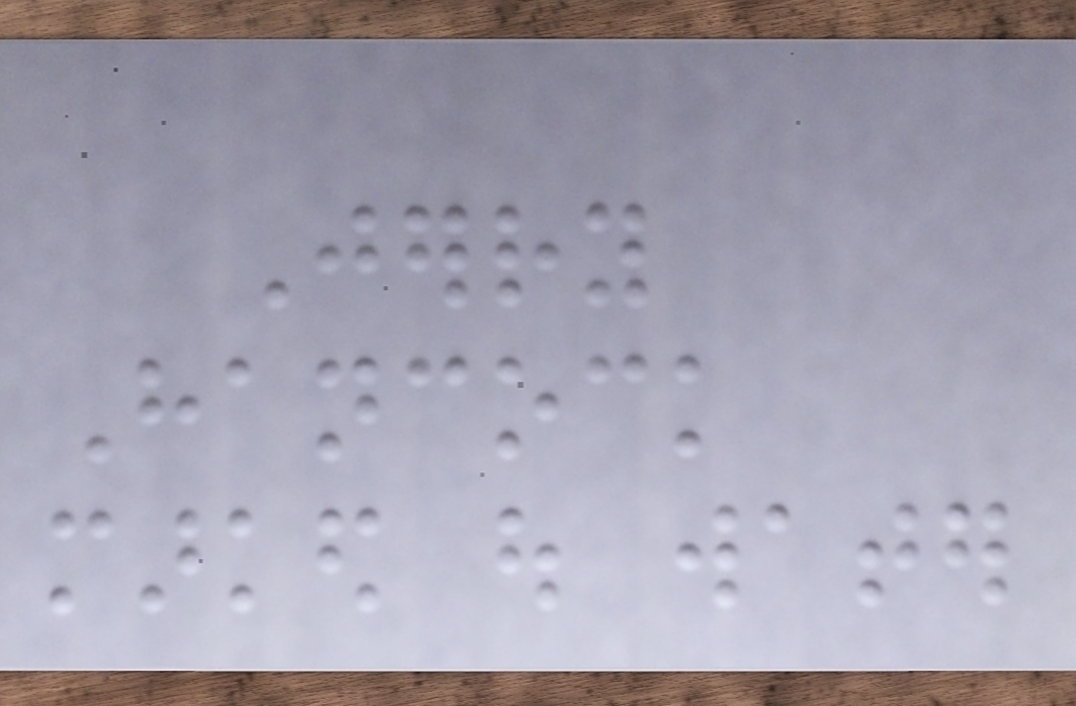Jerry
Hancock
marked out water
